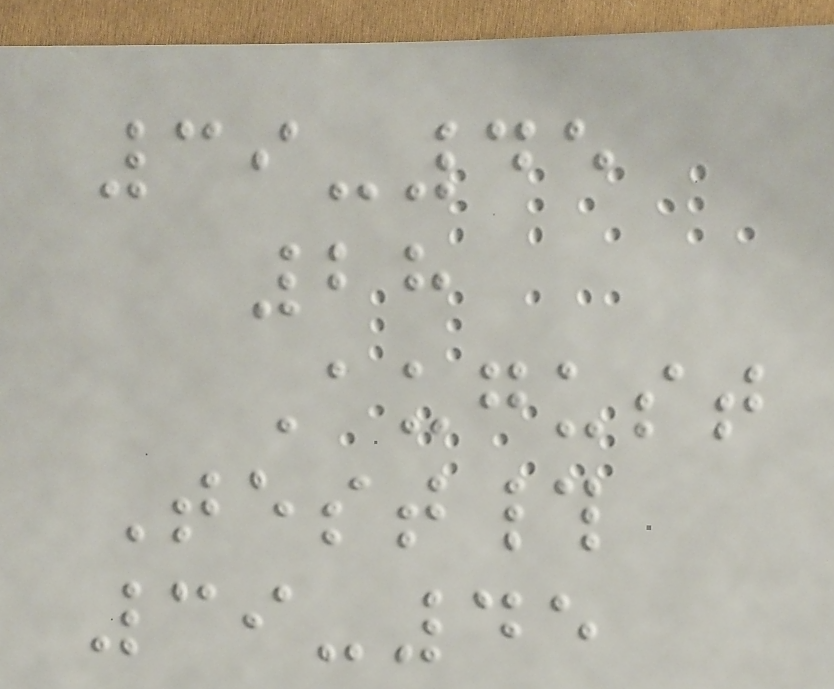39-45
28
August
Test#
39-45
